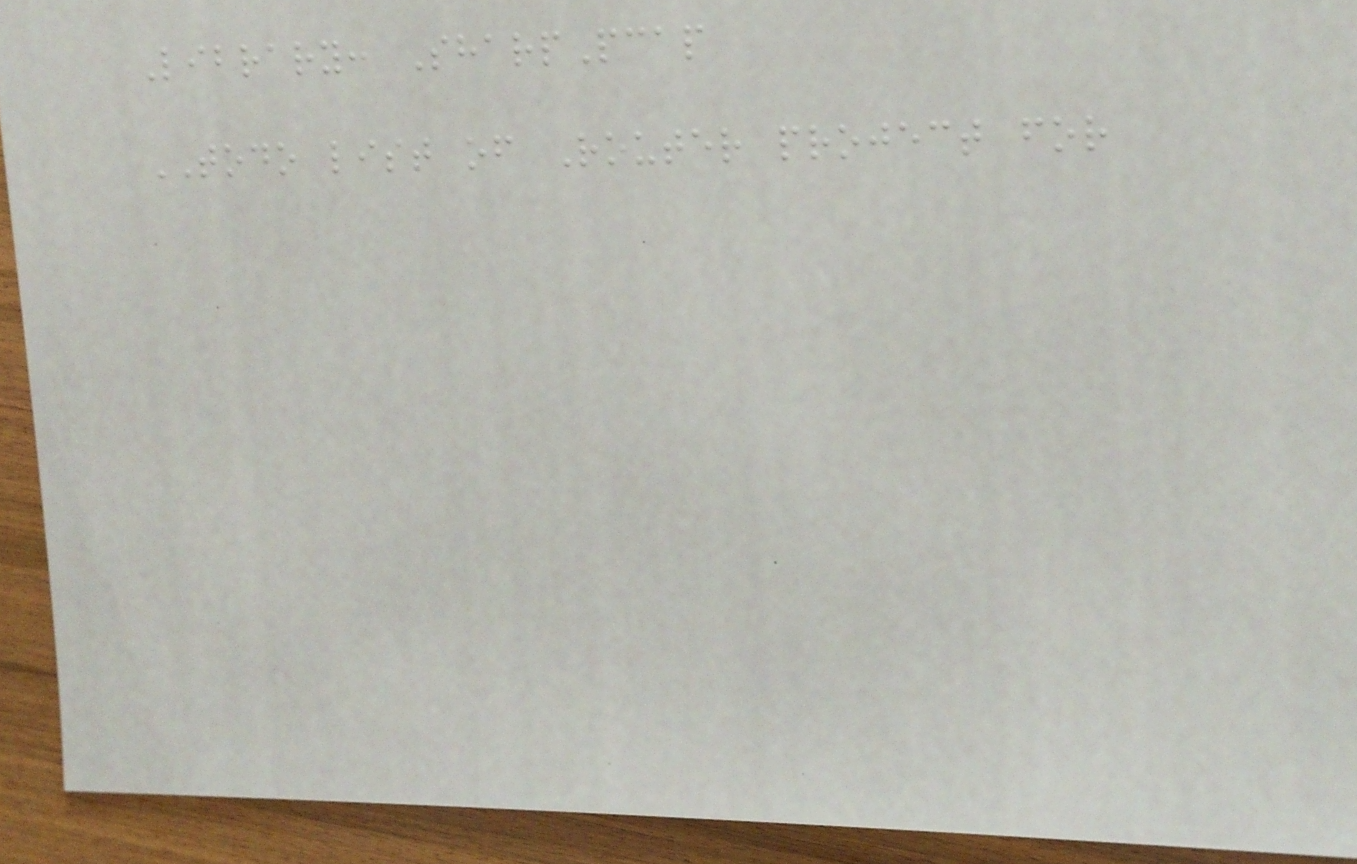Library: SharpPcap
TODO list of Router project for
